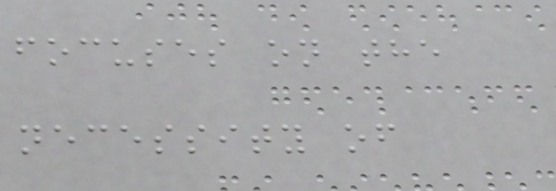focuses on the
necessity of
